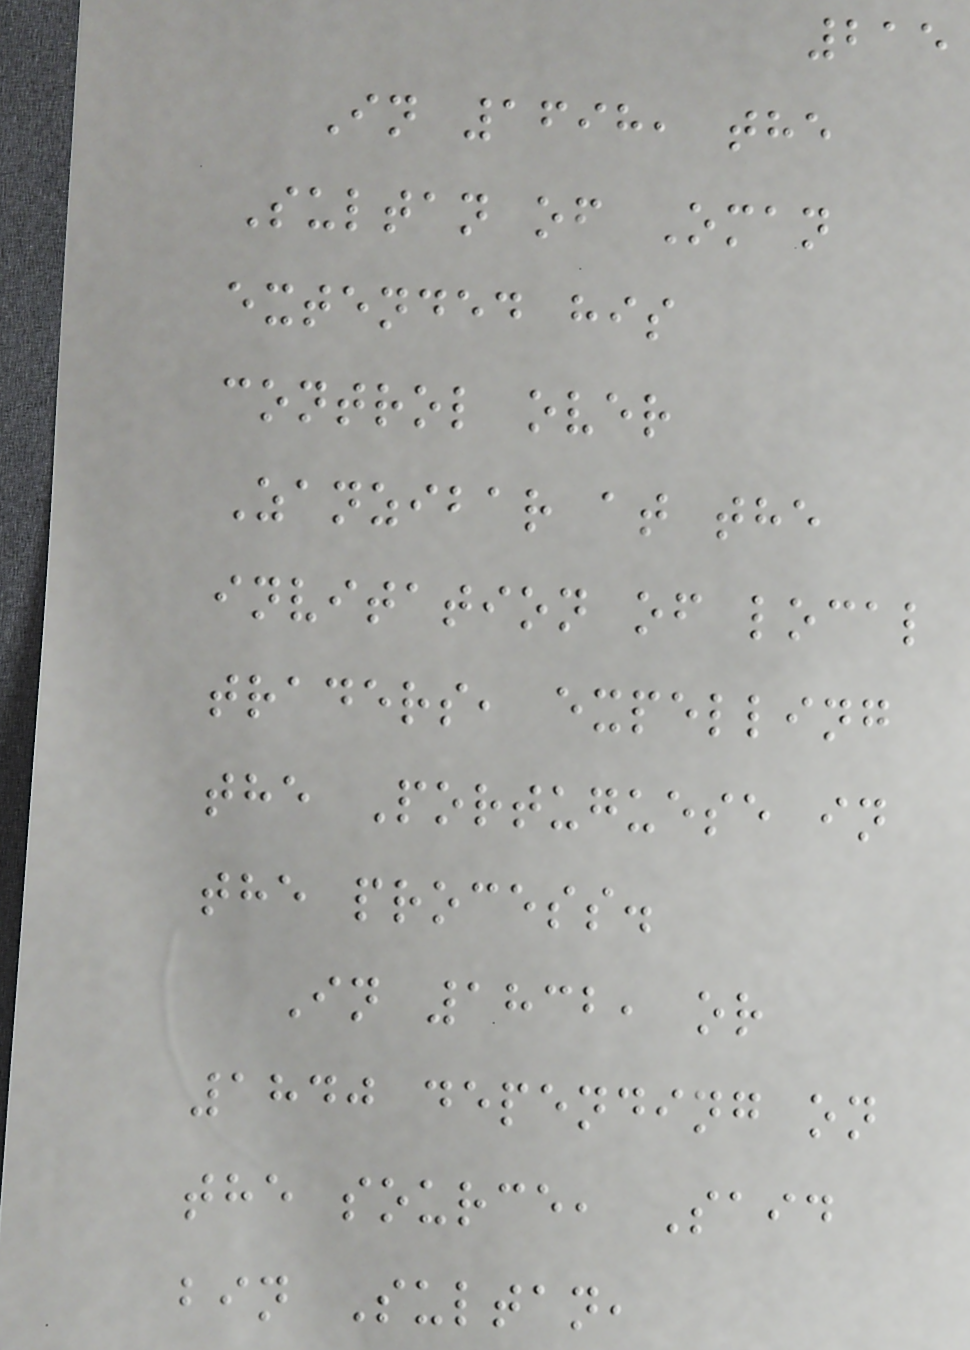215
In 1698, the
Sultan of Oman
extended his
control over
Zanzibar at the
invitation of local
traders, expelling
the Portuguese in
the process.
In 1832, or
1840 depending on
the source, Said
bin Sultan,
